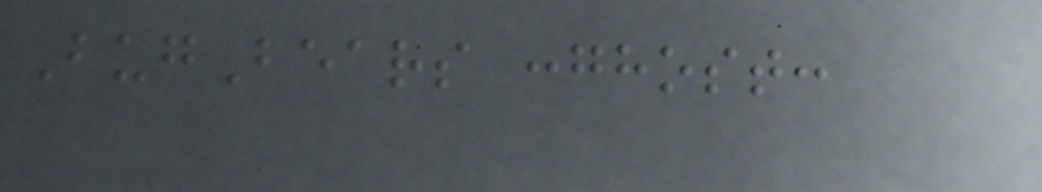BugBears :ghost:
